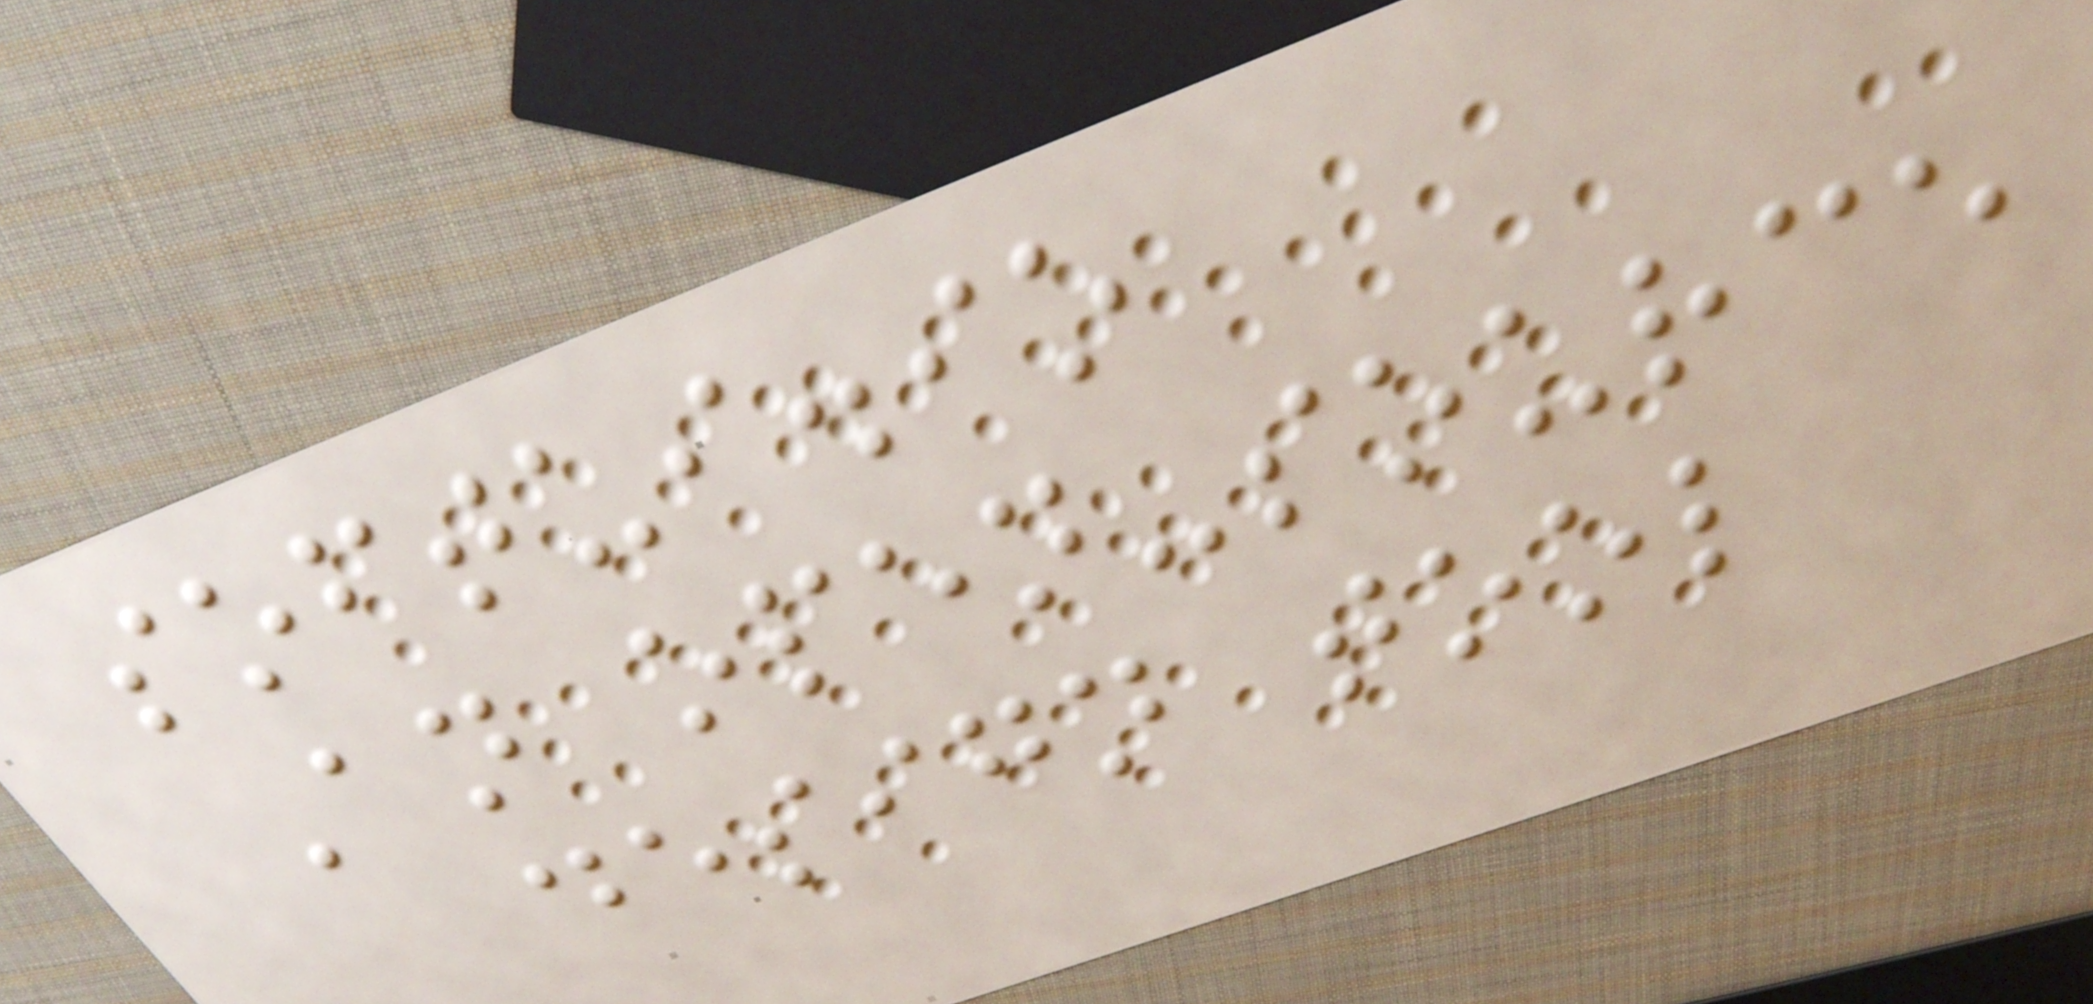softui.io
An open-source
design tool
